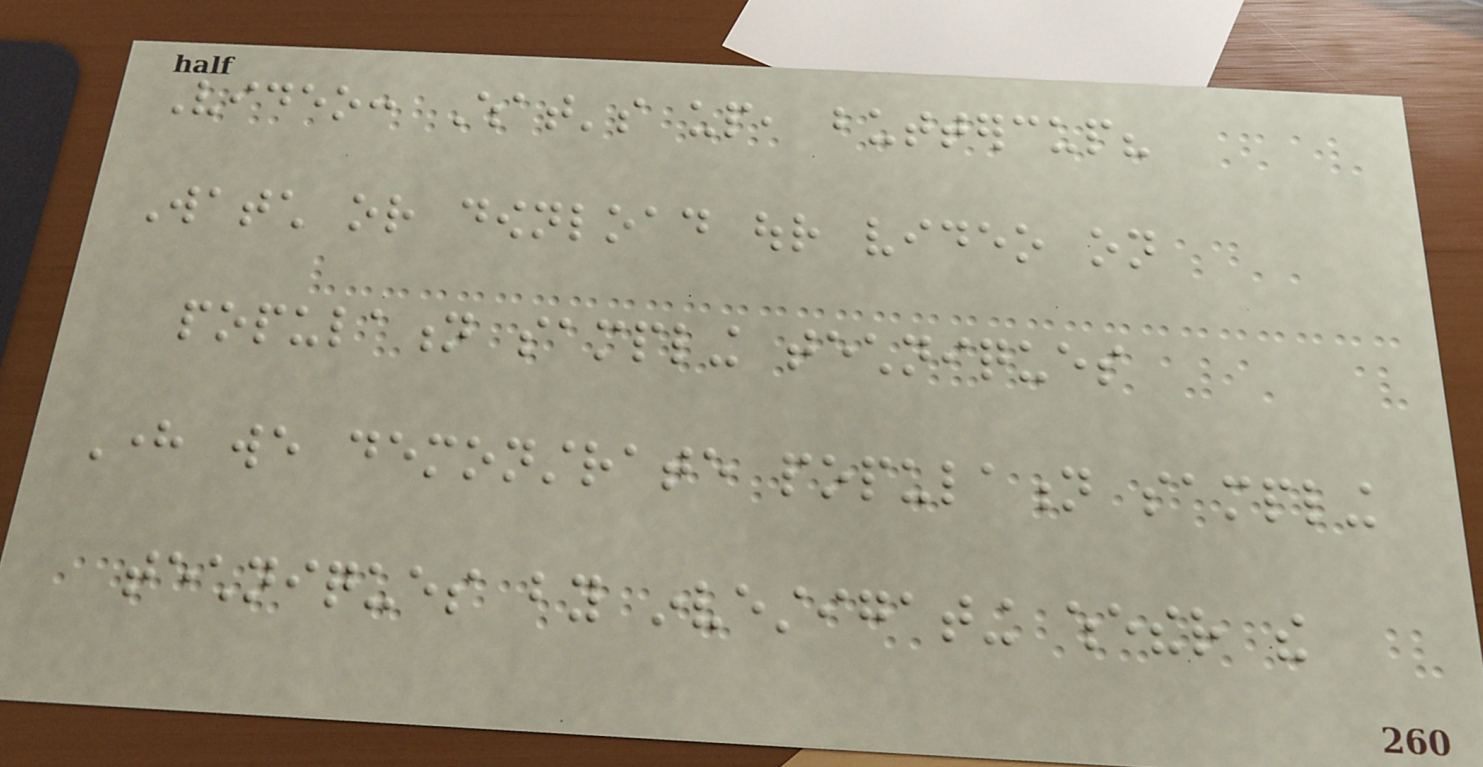Video: What's up, buttercup?
Watch or download our video on
population sampling techniques
Here we demonstrate population sampling
techniques by investigating whether the
